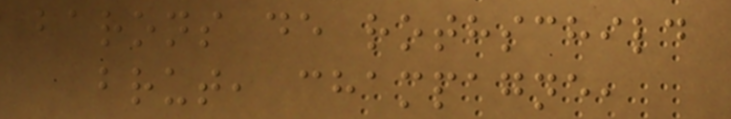barons de rothschild
brut, champagne,
